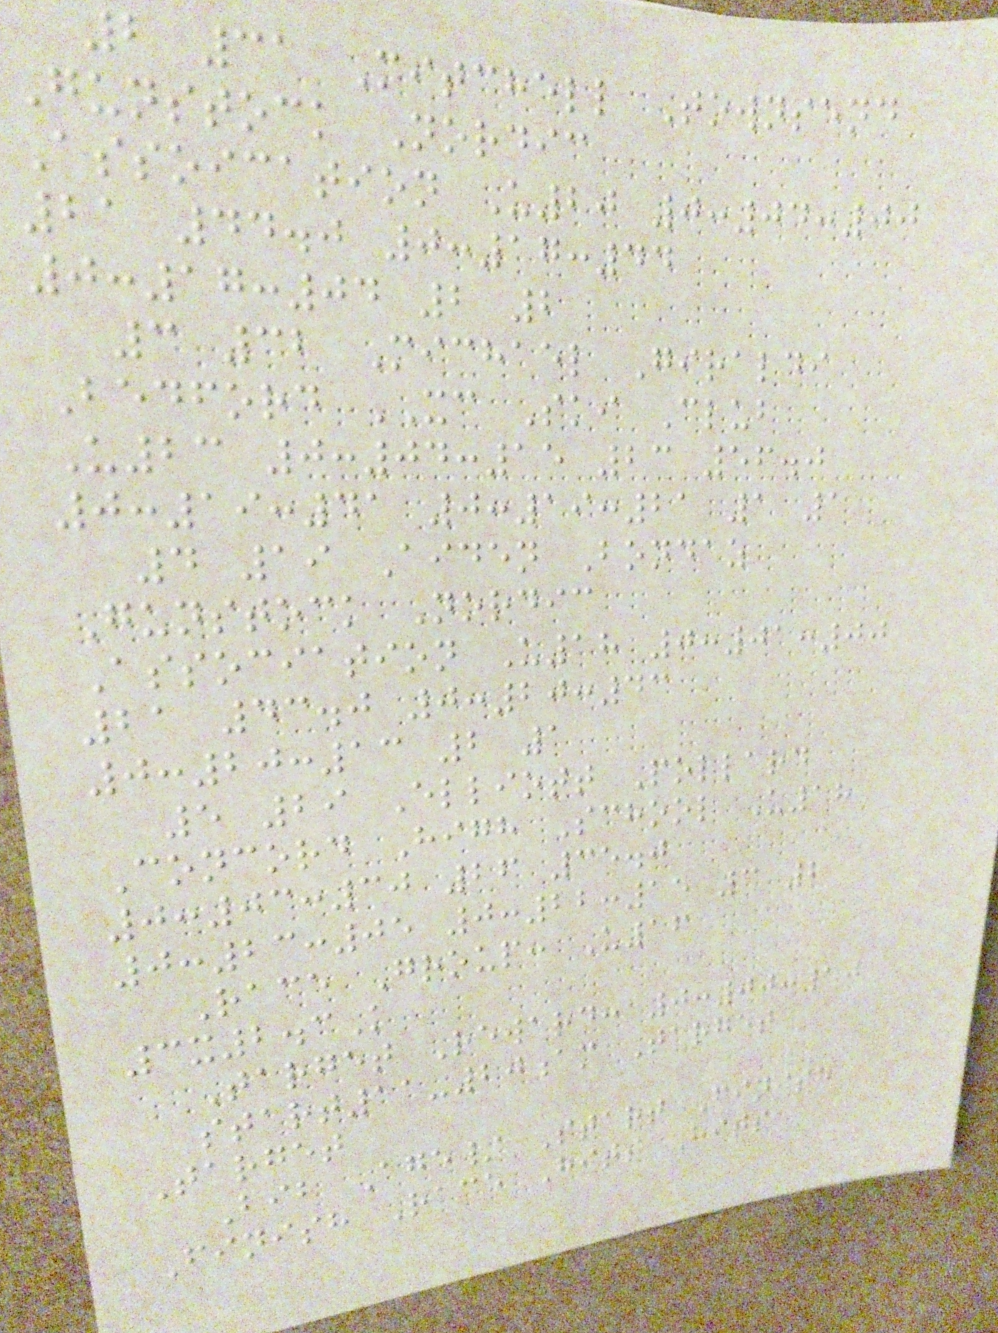2 31 Mitchell Townsend
Gunstock Nordic
Assoication U20 0:04:00
21 44.0 0:17:44
0:17:04 2 2
3 32 Michael Giraldi
Bedford XC Ski Club
U23 0:04:15 23 56.0
0:19:41 0:19:21 1 1
4 19 Aiden Bondaz
Gunstock Nordic
Association U18 0:01:00
21 43.0 0:20:43
0:20:13 2 1
5 29 Elliott Pollard
Concord High School U18
0:03:30 26 35.0
0:23:05 0:22:15 3 2
Race Group: U16
3x2.3K
Target Reward: 0:00:10
start11-20am Target
Target
Bib Age/ Start Finish
Finish Race Hits Hits
